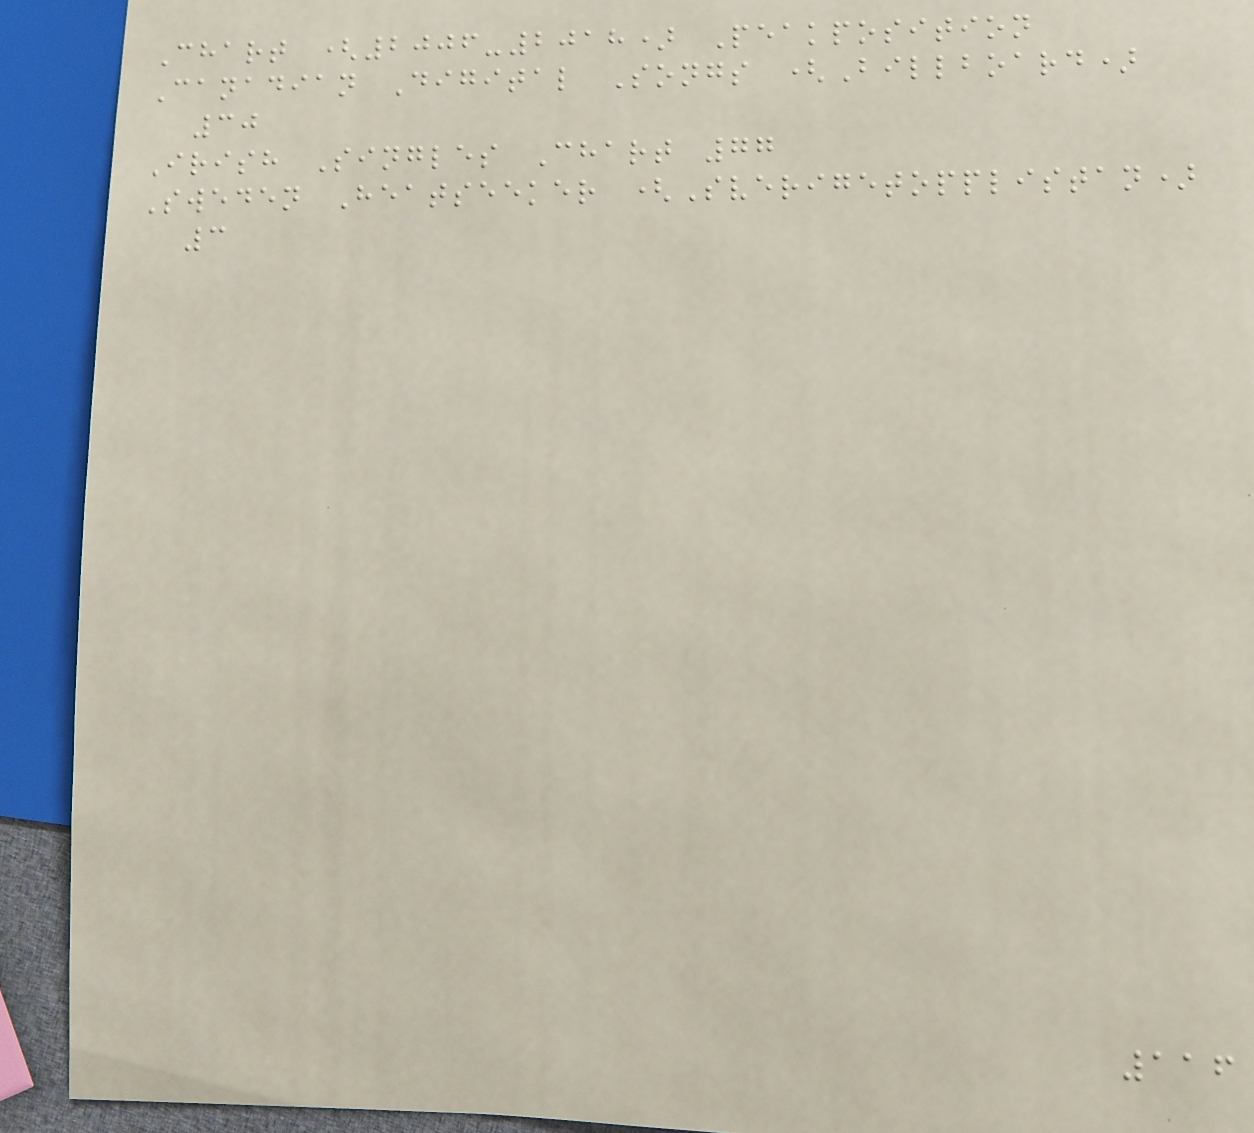Chart (2006-2018) Peakposition
Canadian Digital Songs (Billboard)
30
Irish Singles Chart 77
Sweden Heatseeker (Sverigetopplistan)
3
116
